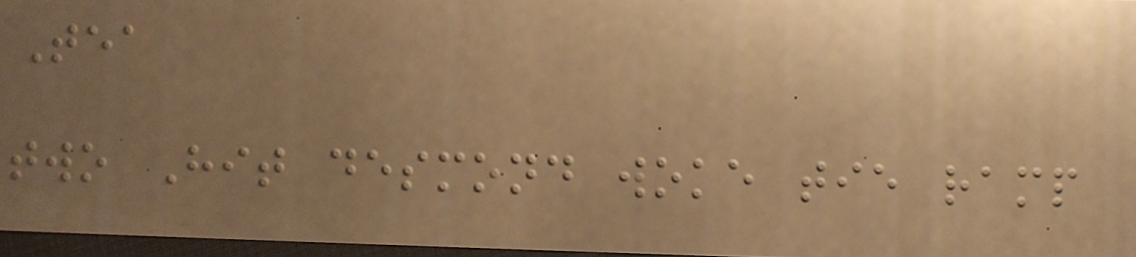Tea
two Hit desmond woke tie ramp
